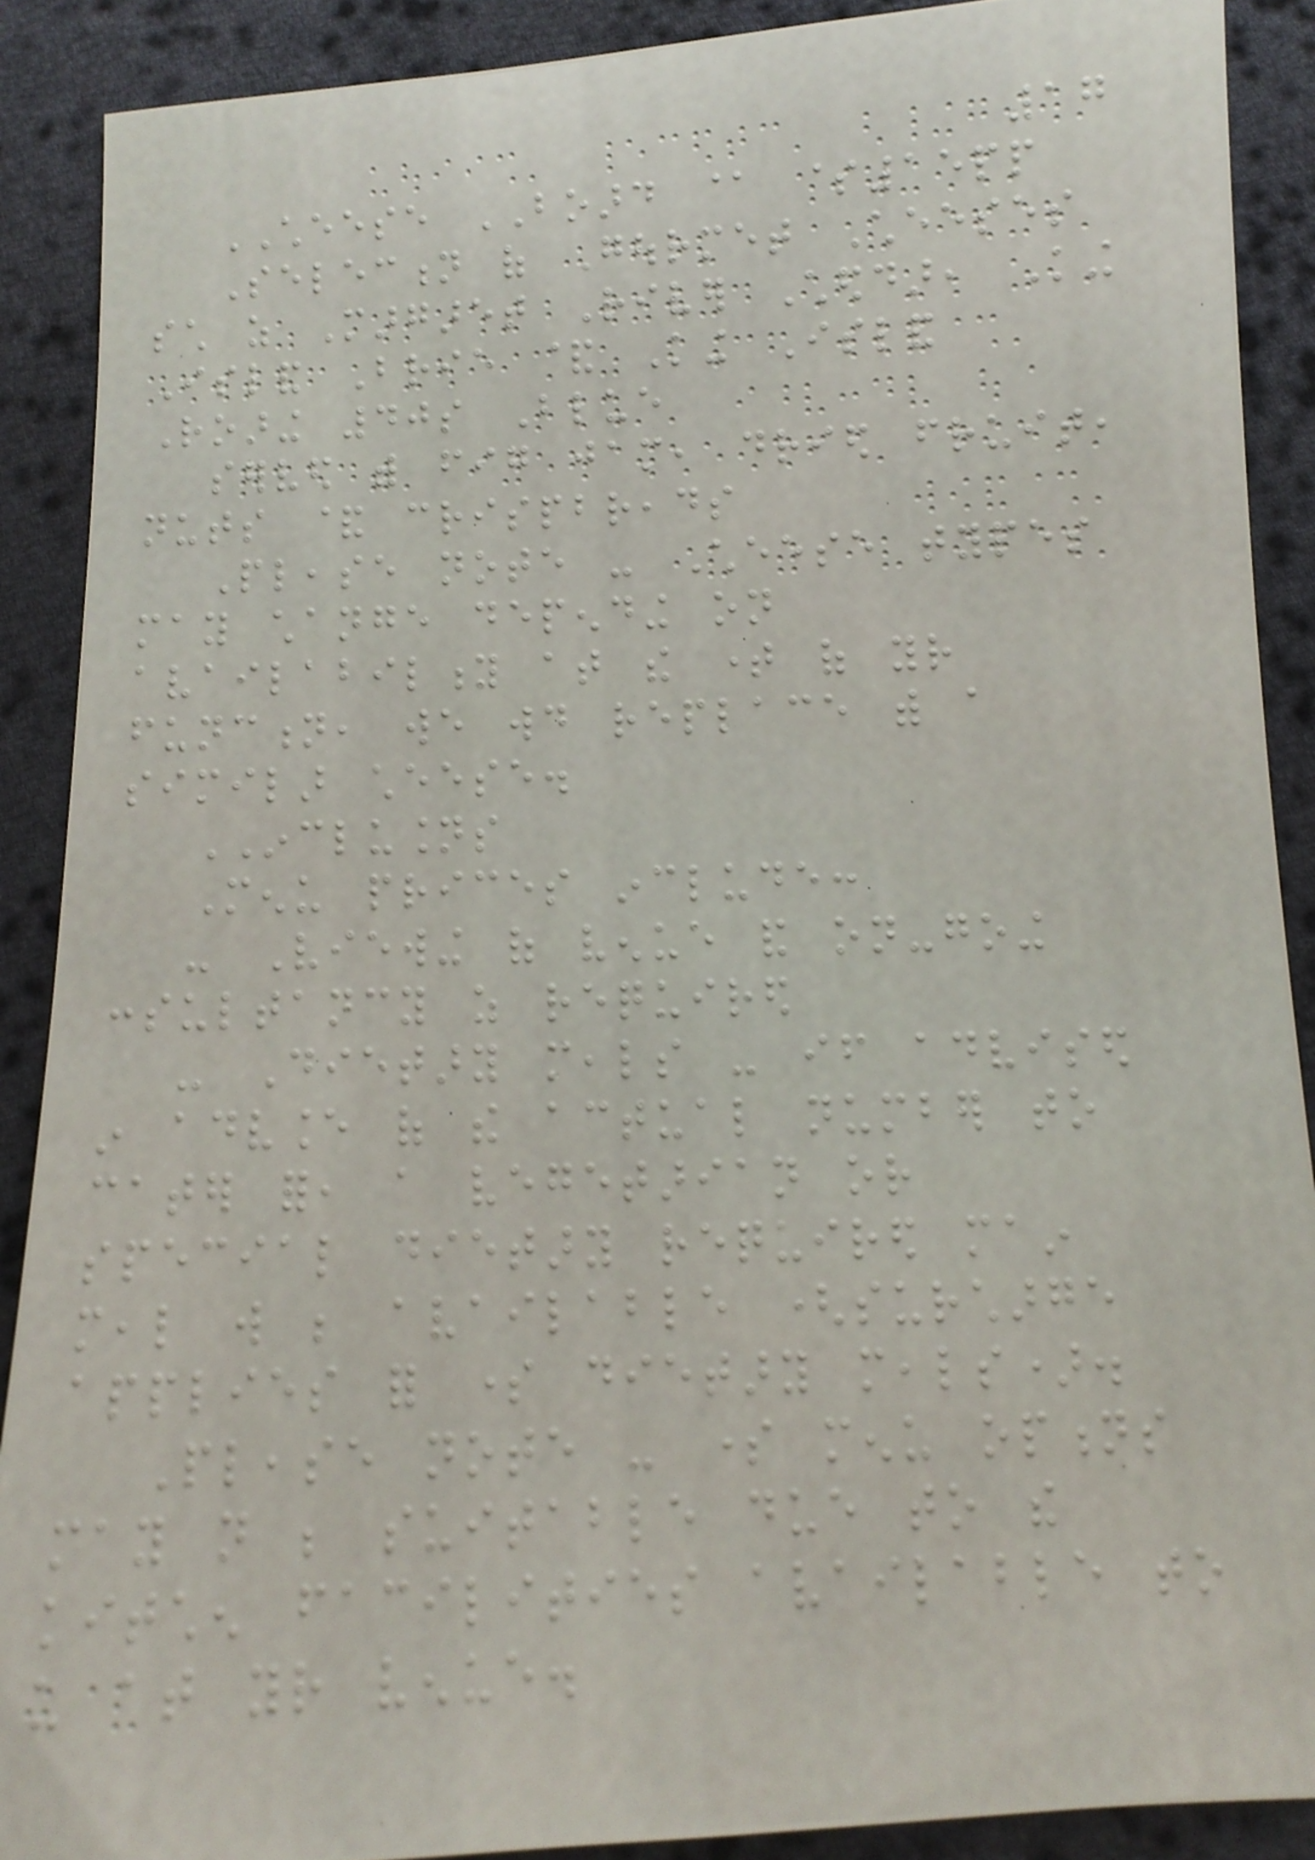17
CHEESE BOARD @ $15pp
Selection of Gourmet Cheeses
such as Margaret River Cheddar, King
Island Brie & King Island
Roaring 40s Blue
served with fig jam, dried fruit,
nuts & crispbreads
Please note - Cheese types
may change depending on
availability at the time of your
function, we would replace with a
similar cheese.
INCLUSIONS
Menu prices include:
- Viewing of venue and on-going
consultancy as required
- Dietary meals - if advised
in advance of the actual number to
cater for, a vegetarian or
special dietary required main
meal will be available (surcharge
applies for some dietary meals).
Please note - some menu options
may not be suitable due to the
kitchen facilities available to
us at your venue.
